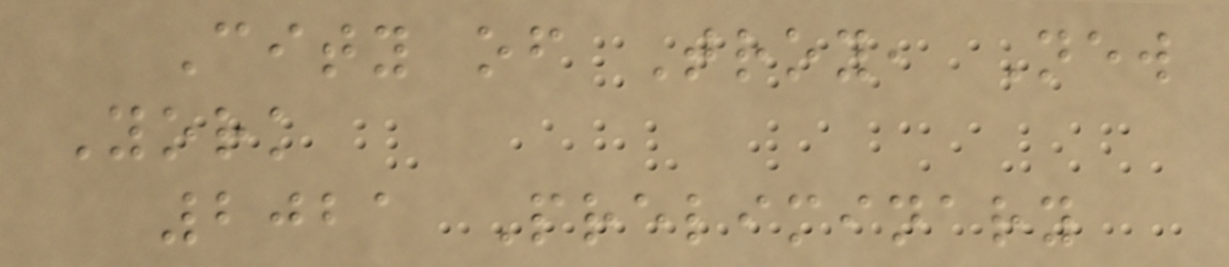City of Troy, New
York
2021 Preliminary
